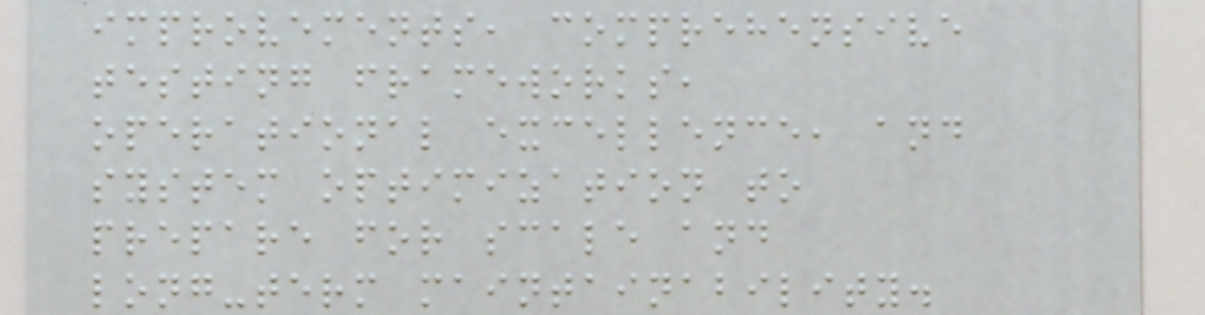improvements, comprehensive
testing frameworks,
operational excellence, and
system optimization to
prepare for scale and
long-term maintainability.
